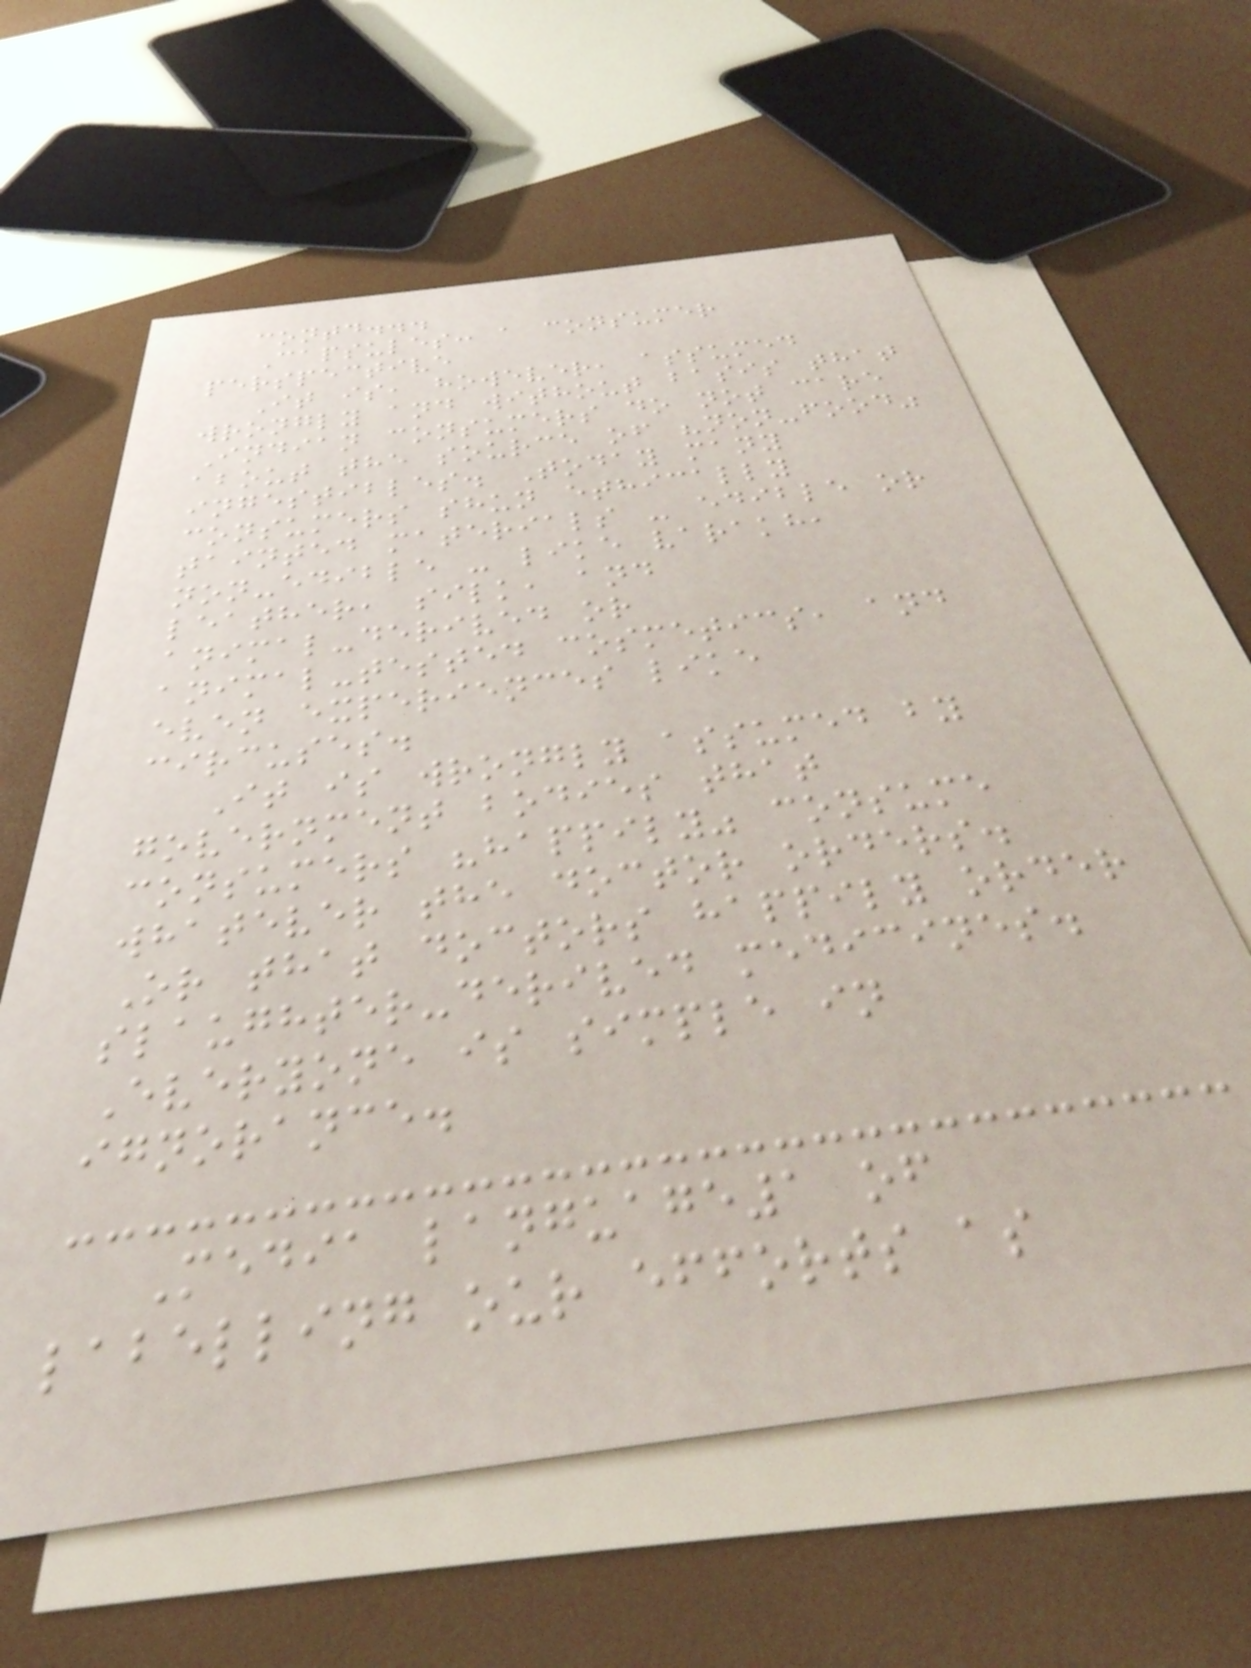contd...
Capsules: a consumer
perspective
It is, however, assumed
wrongly and without basis that
Indian consumers do not care
about the source of "non-food"
ingestibles. Today many
consumers shun ethically
tainted materials - edible or
non-edible - like varakh,
leather, silk, and
animal-derived or
animal-tested cosmetics, and
even experiences like
circuses.
It is wrongly assumed by
government bodies that
consumers "happily" consume
whatever the doctor orders.
Or that doctors happily order
slaughter-derived medicines.
Everyone is simple in
ignorance.
Media language1 of
labelling our efforts as
